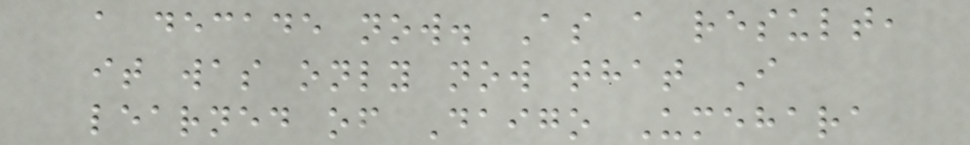a decade now. As a result,
it was only now that I
learned of Daigo Umehara
